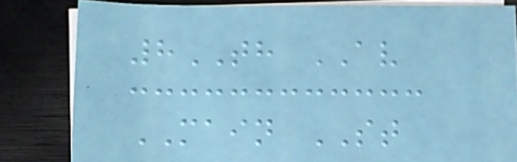8TH AV
MAIN ST
